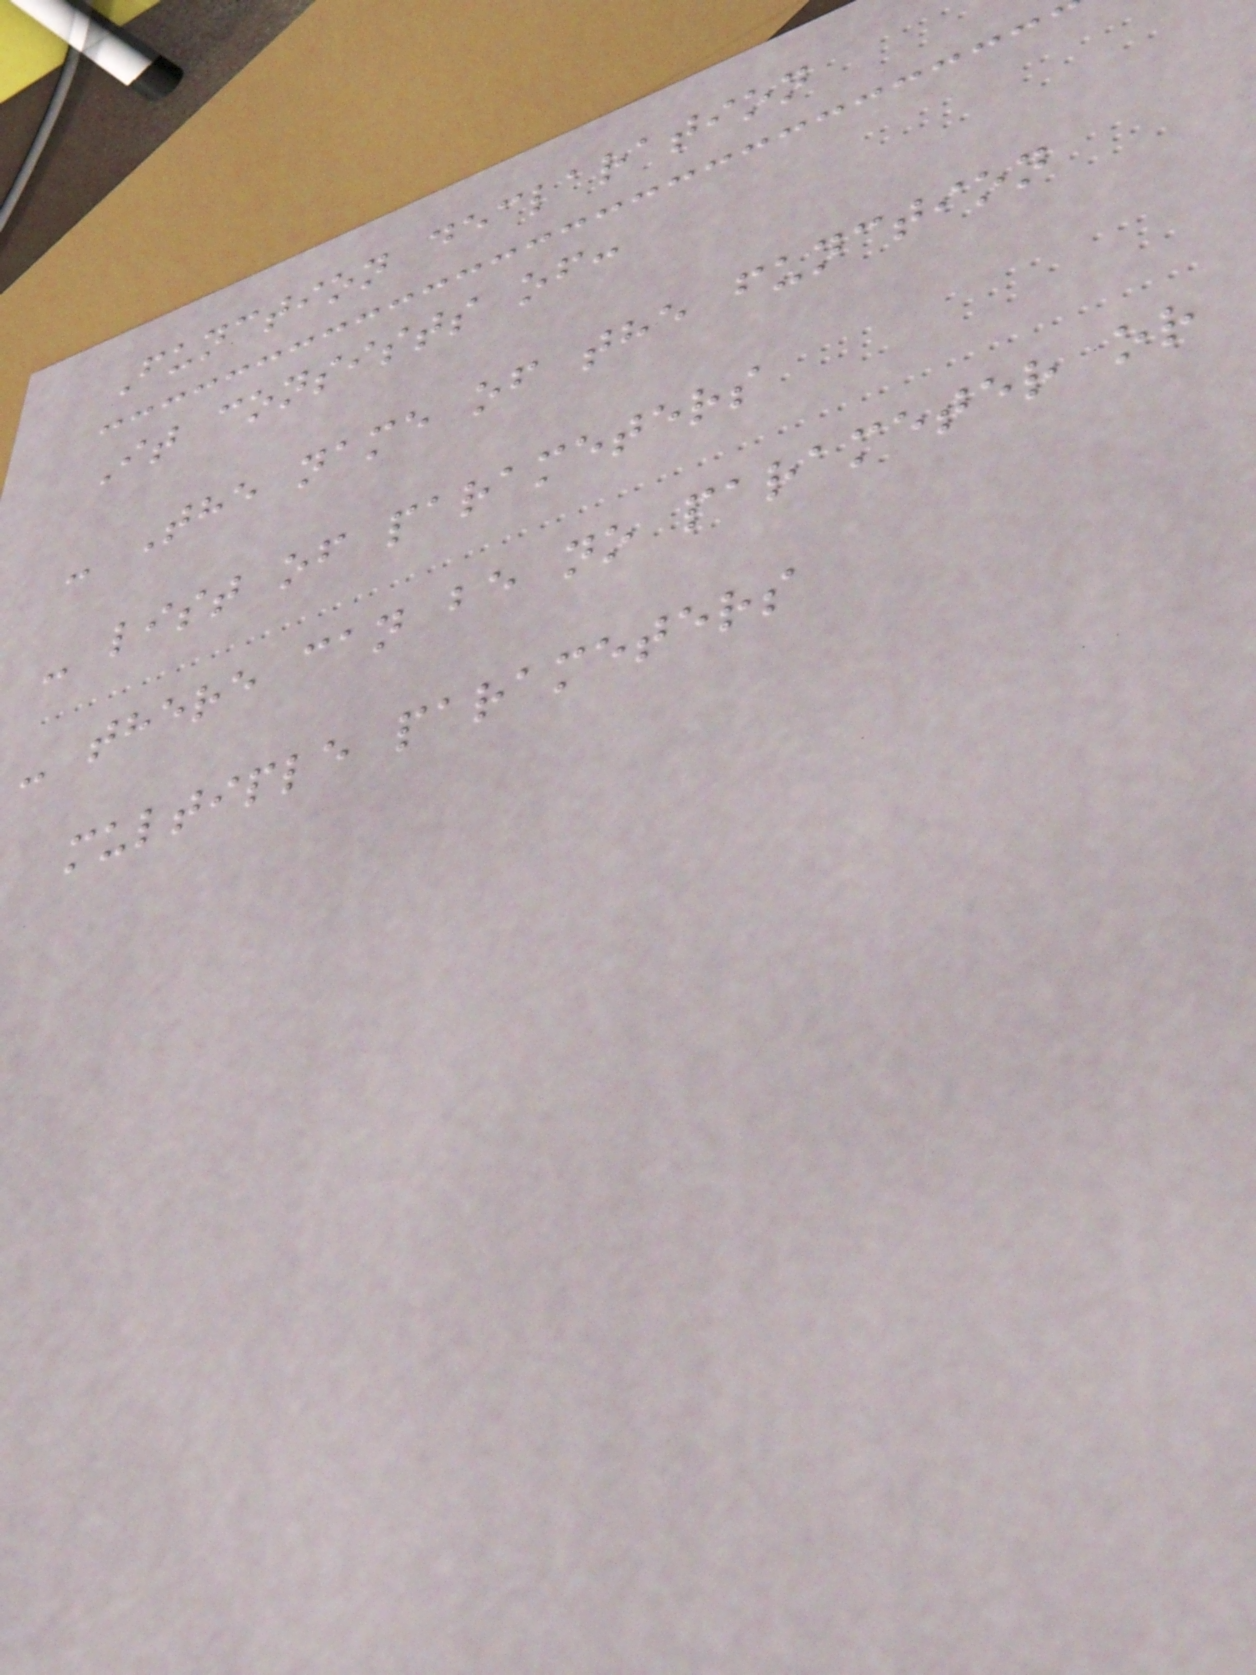Function declaration
It consists of:
- The name of the function
- list of parameters
- there can be no parameter or
multiple parameters
